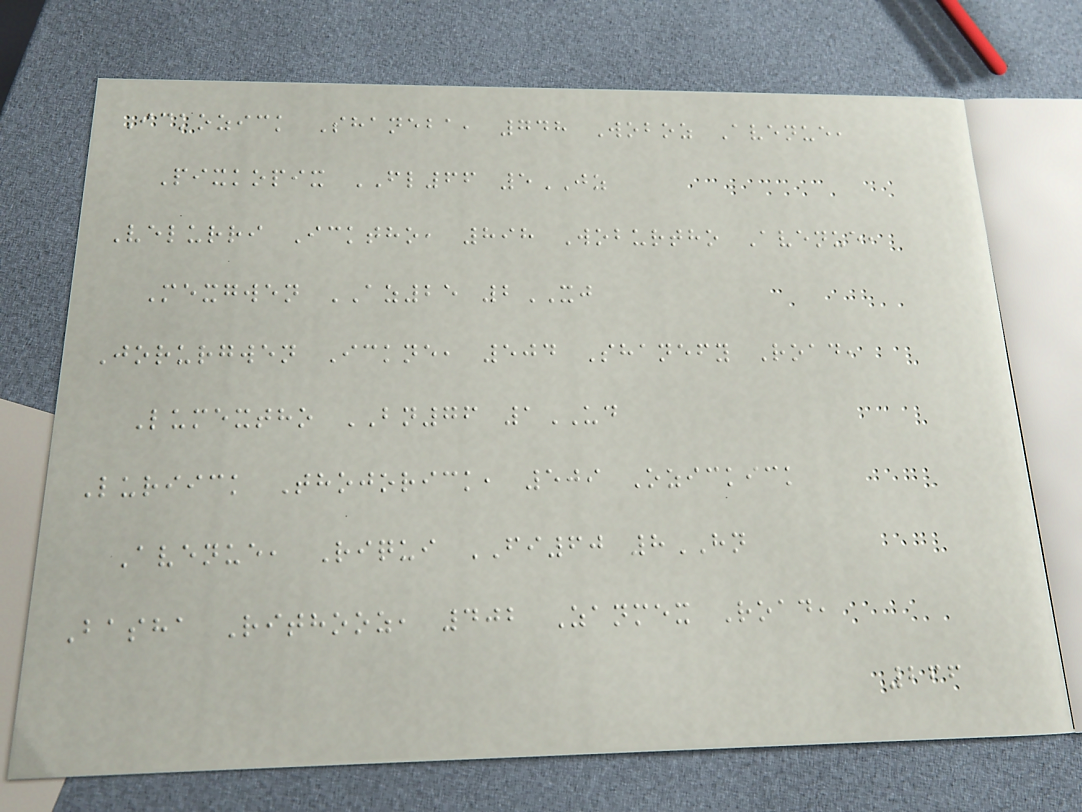Ickozick Shaneba, 748 Woboz Avenue,
Pixkopix FL66 5JZ
Velurri Icktho, 898 Woburtho Avenue,
Mexgwen AZ25 2XJ
Jorurgwen Ickne, 504 Shanefy Road,
Lumextho BN76 1UD
Luriick Thojorick, 509 Ozickick
Avenue, Riqui FI60 8HN
Basha Rithooz, 402 Zanmex Road,
266
